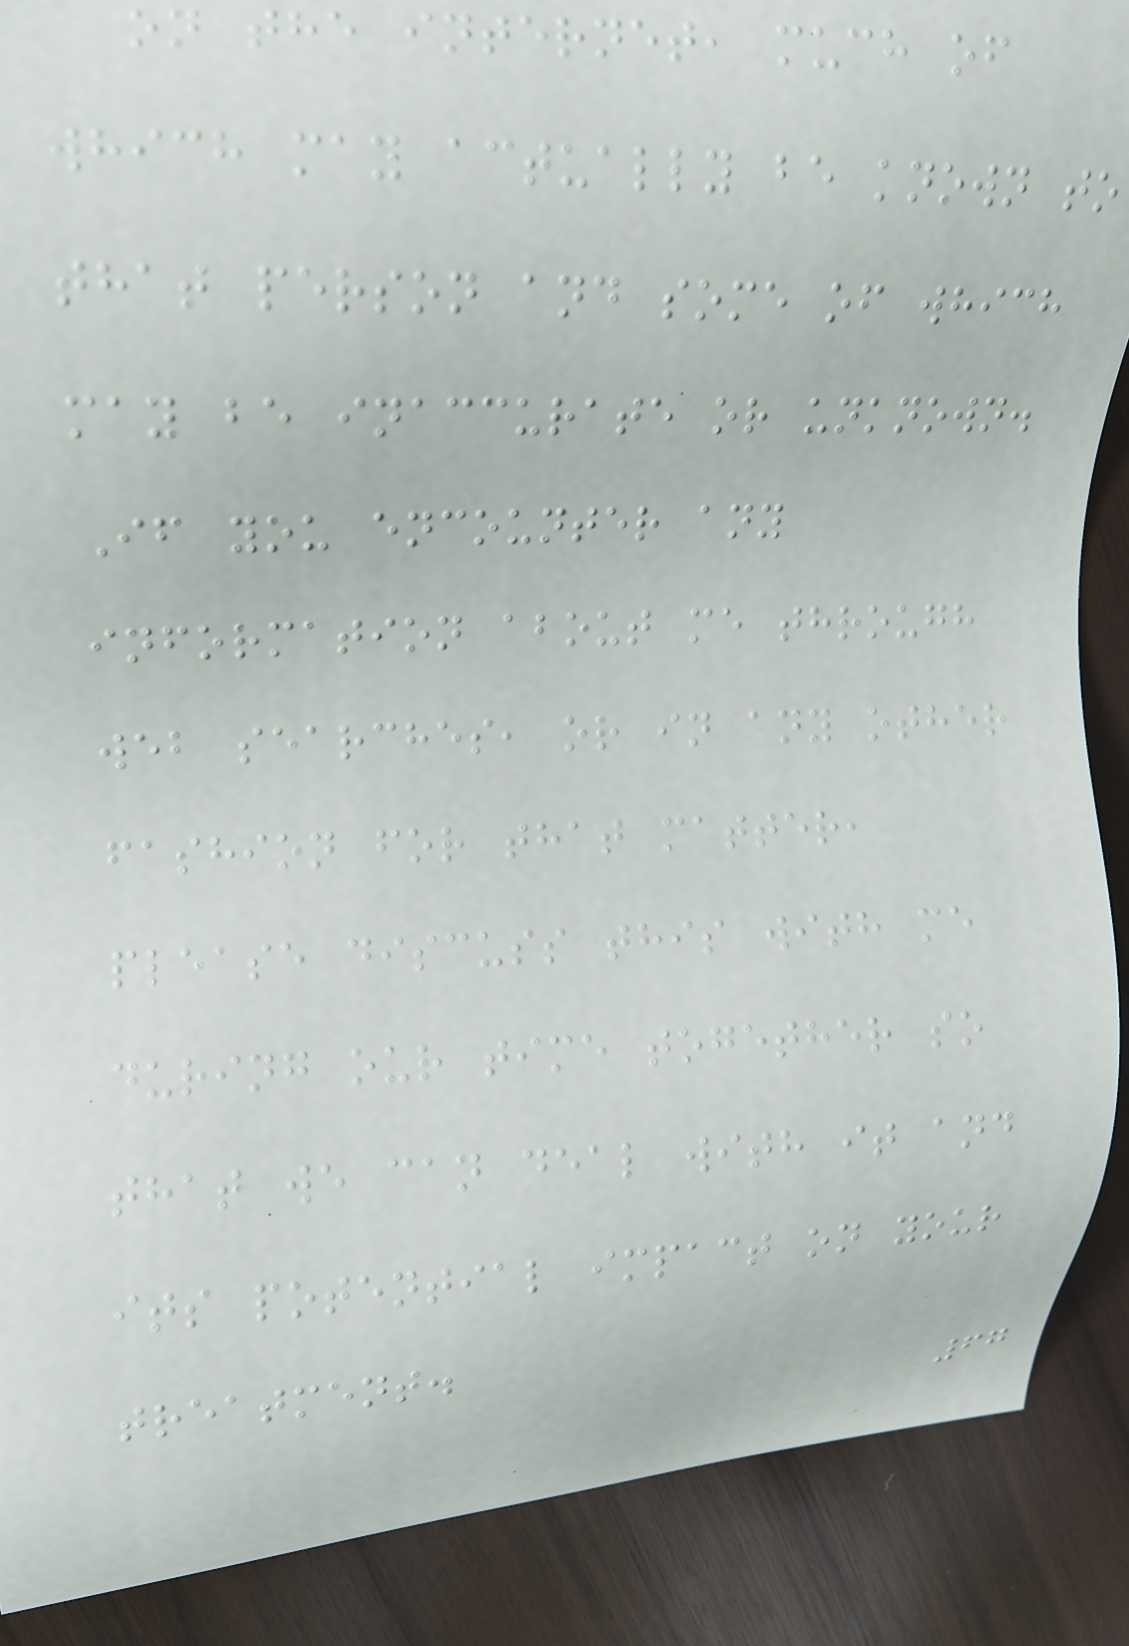on the internet, much of
which may actually be known to
that person and some of which
may be inaccurate or unknown.
If you encounter any
information about me through
web searches, or in any other
fashion for that matter,
please discuss this with me
during our time together so
that we can deal with it and
its potential impact on your
treatment.
67
